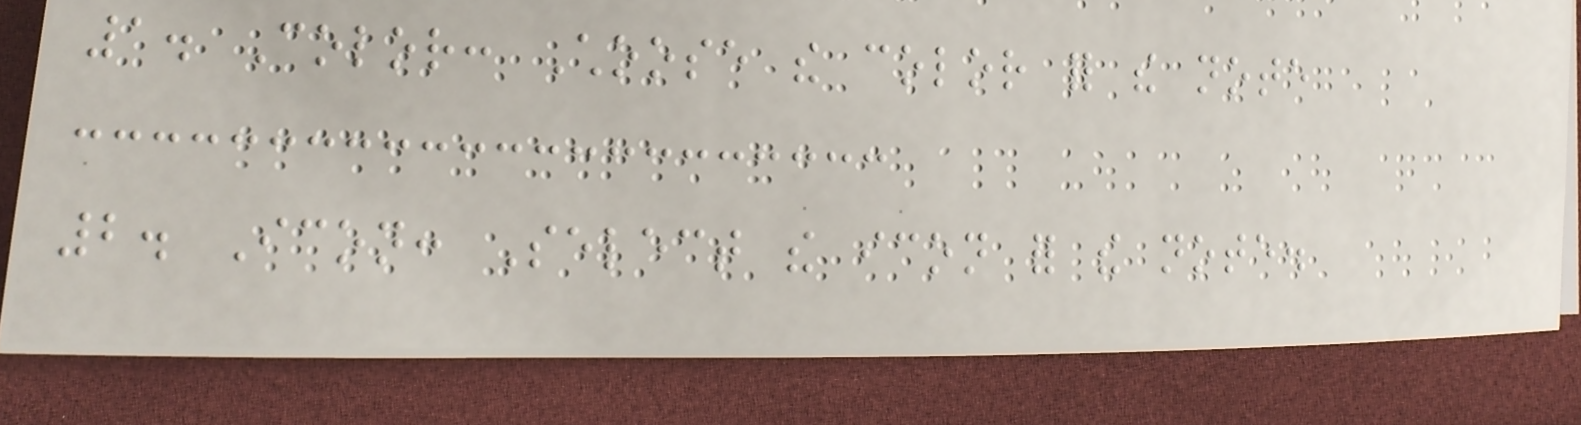1. Color: Choose the color for the note
2. Icon: Select the icon for the note.
